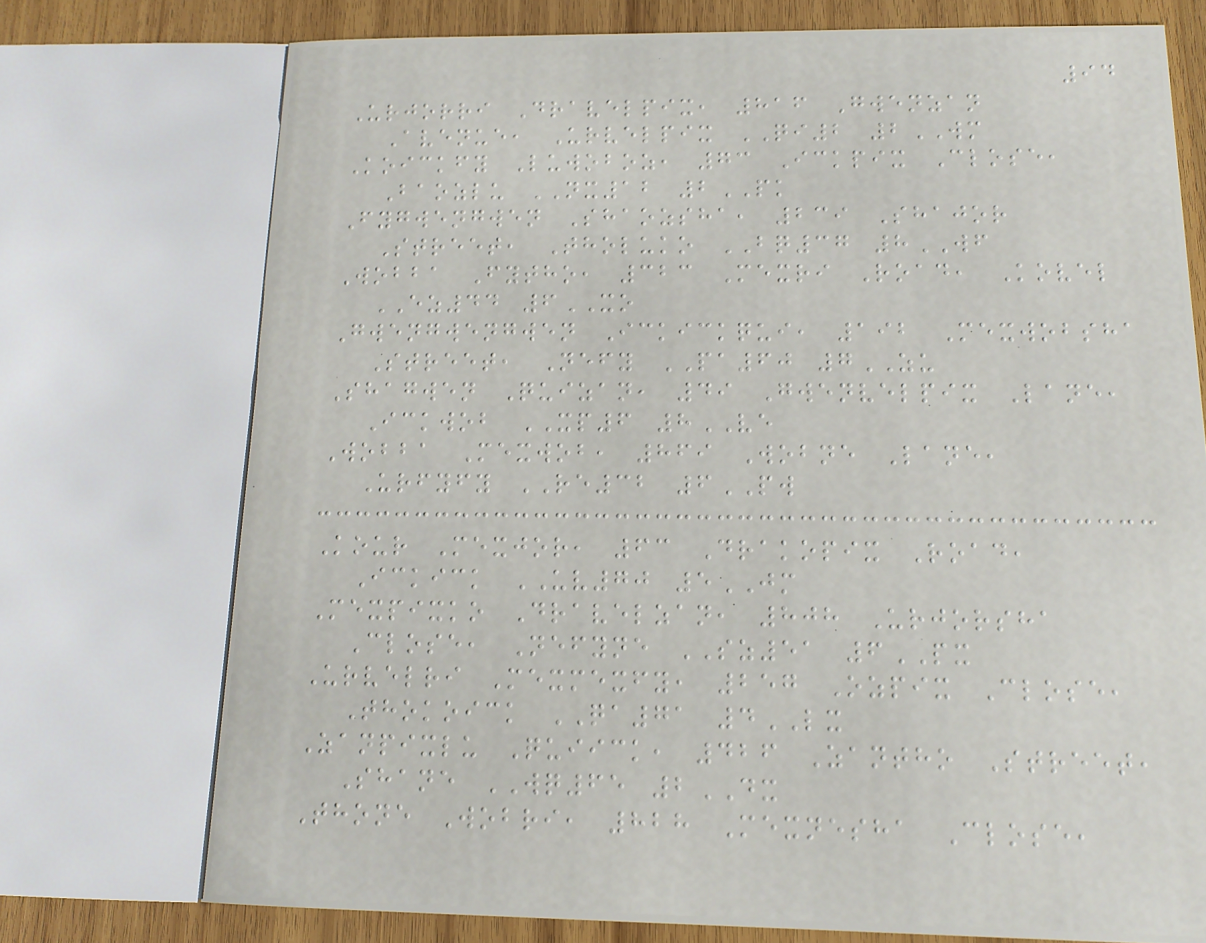94
Urjorri Dravelpix, 816 Gwenzan
Avenue, Urvelpix QI2 2WM
Koickfy Luwoboz, 73 Ickpix Close,
Baozlu NX12 2PK
Fygwengwen Shaozsha, 239 Shajor
Street, Tholuko BQ37 8WF
Wobba Fytho, 323 Mexri Road, Kovel
EZ44 6XO
Gwengwengwen Ickickqui, 192 Mexwobsha
Street, Nefy PA60 7ZU
Shagwen Quizan, 49 Gwenvelpix Lane,
Ickwob XP6 8VE
Wobba Mexwob, 869 Wobne Lane,
Urfyfy RE32 6PW
Kour Mexjor, 63 Drakopix Road,
Ickick UV70 5JM
Mexpixko Dravelzan, 808 Urjorsha
Close, Nefyne SZ51 6PX
Urvelri Mexmexfy, 257 Ozpix Close,
Thokoick QA71 4LX
Zanpixlu Quiick, 426 Zantho Street,
Shane WQ65 2DX
Thone Wobri, 828 Mexnesha Close,
